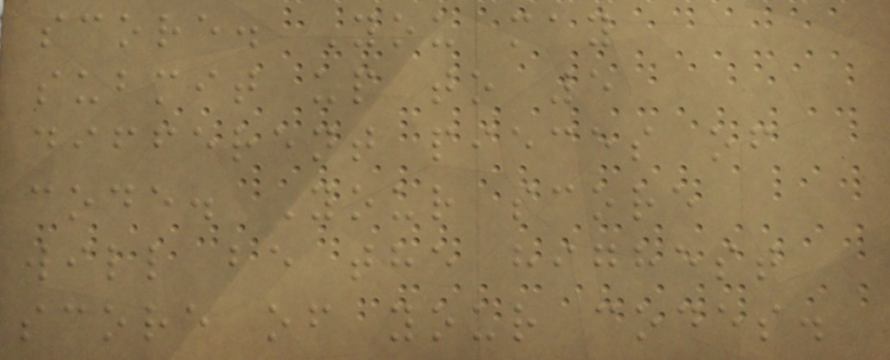score. You may
submit up to 5
different pieces of
code. Your score
will be the highest
score of your codes.
